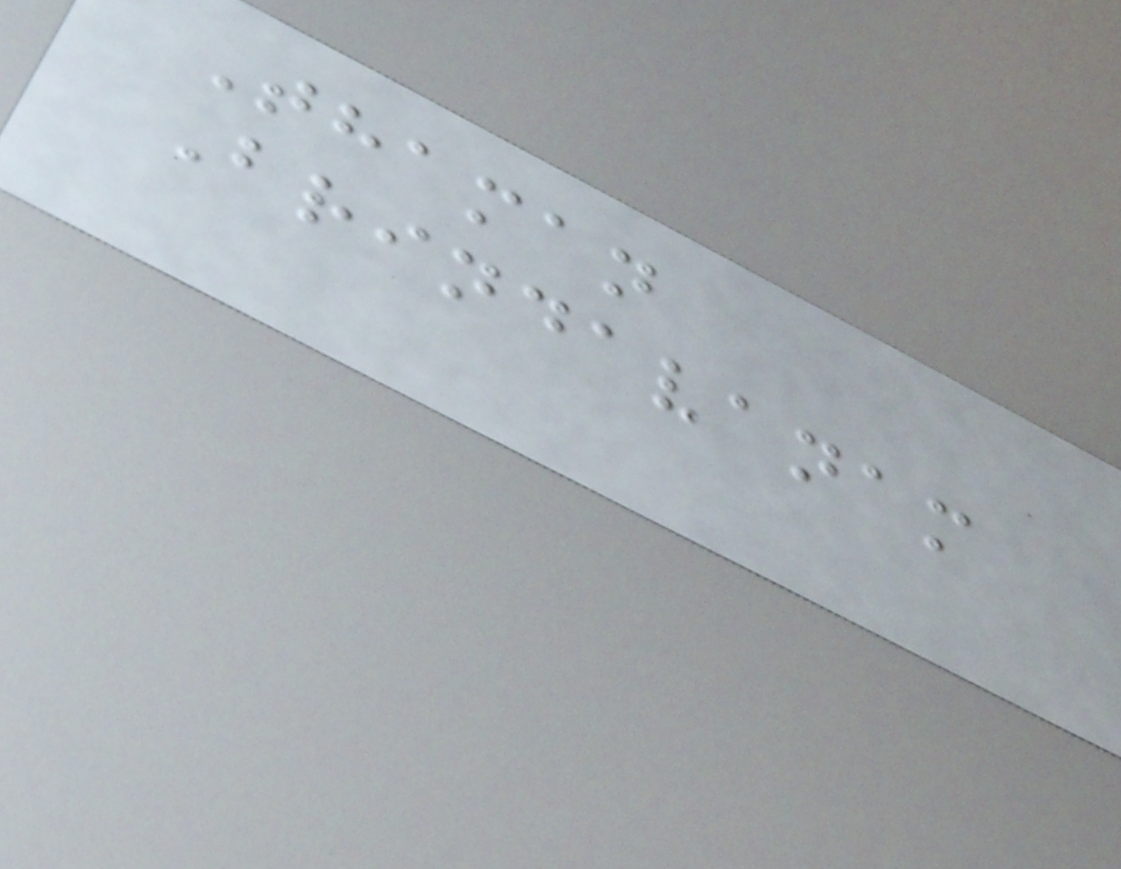Thaman
Brindavanam
